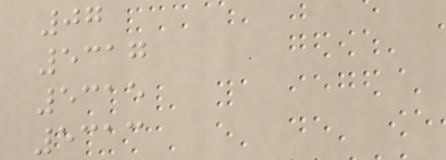07
5317
5315
5313
